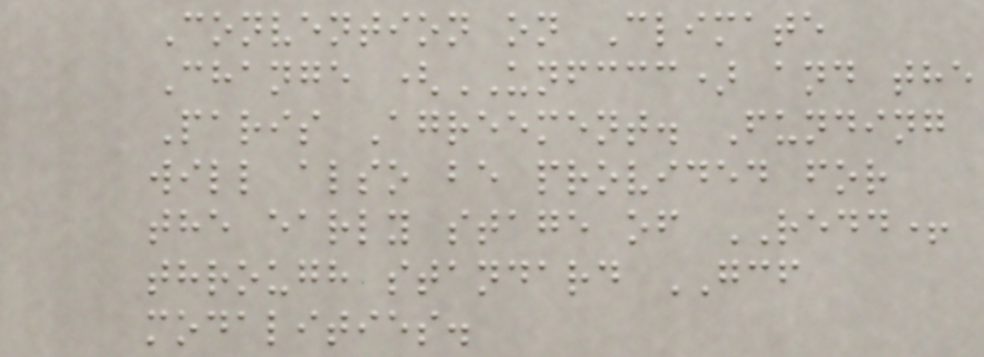Convention on Climate
Change (UNFCCC) and the
Paris Agreement. Funding
will also be provided for
the early stage of REDD+
through standard GCF
modalities.
